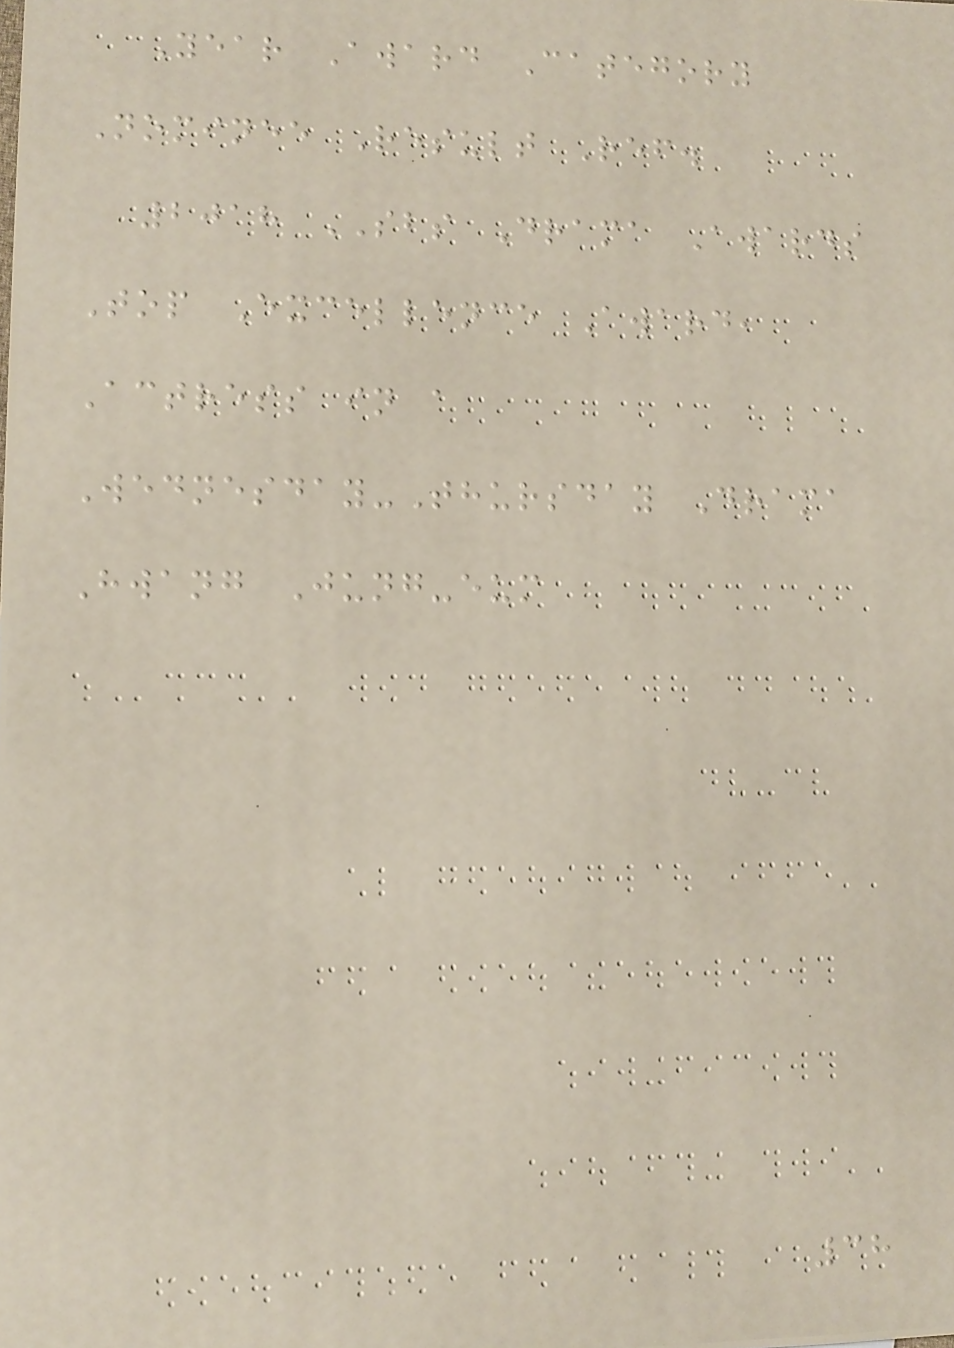Year Award Category
Nominee Result Ref.
2018 SBS Drama Awards
Top Excellence Award,
Actress in a
Wednesday-Thursday Drama
Hwang Jung-eum
38
